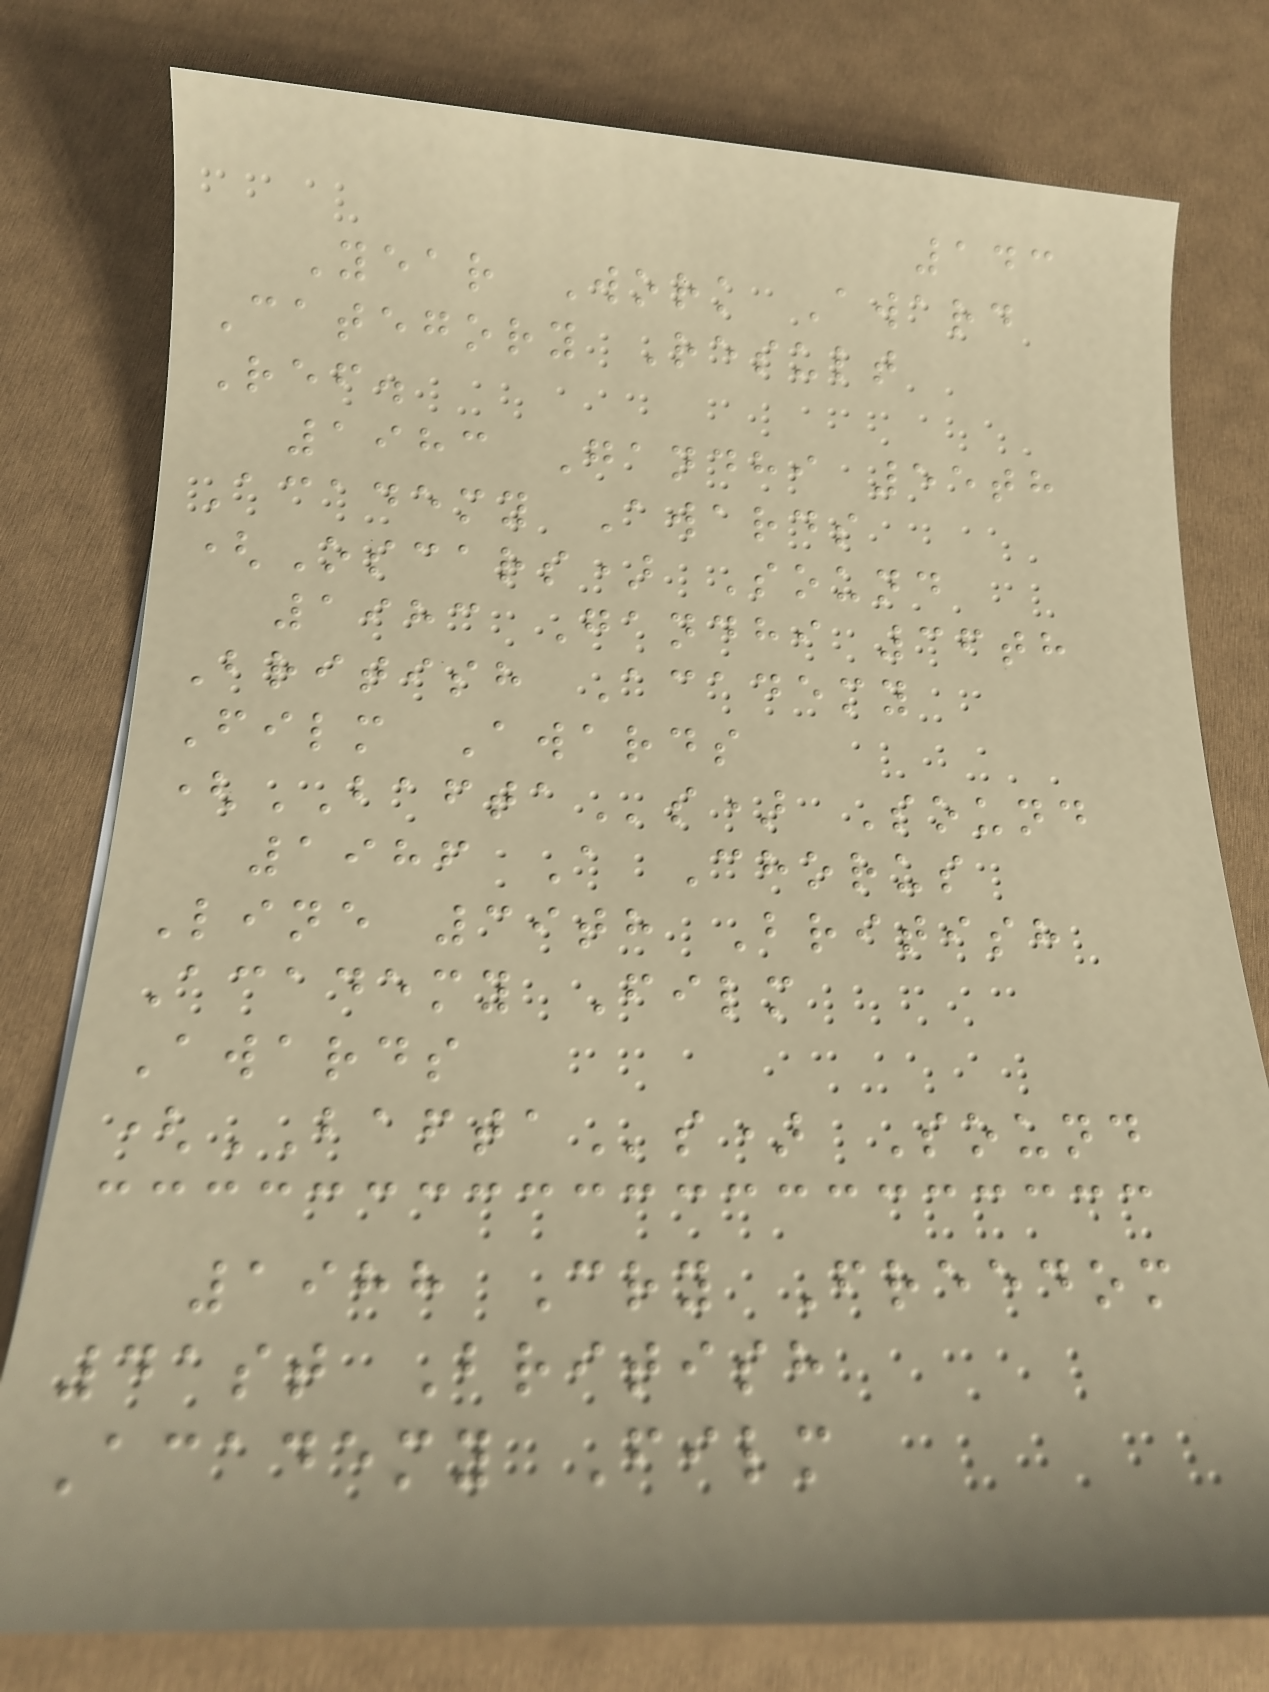143
Year Work Award
Category Result
Ref.
1983 Gandhi 55th
Academy Awards
(Oscars) Sound
1983 Gandhi 36th
British Academy
Film Awards
(BAFTAs) Sound
1986 A Chorus
Line 39th British
Academy Film
Awards
(BAFTAs) Sound
1988 Cry Freedom
41st British
Academy Film
